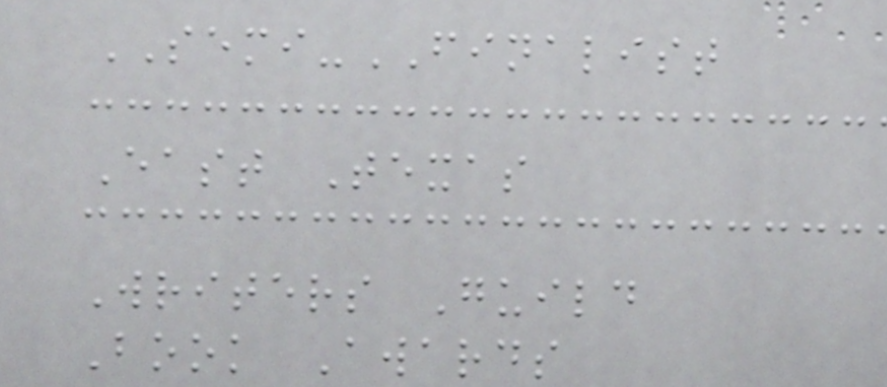SEMI-FINALIST
East Texas
Writers Guild
Book Awards
